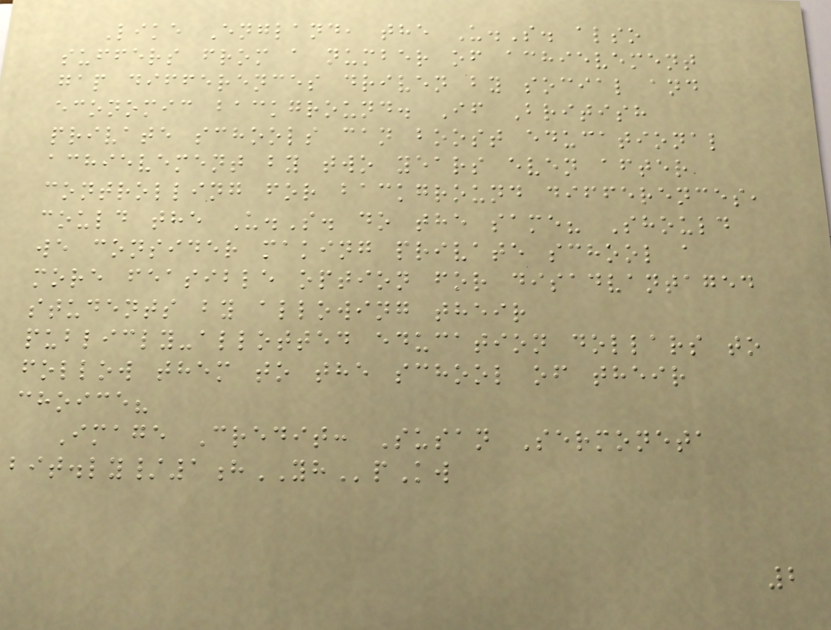Like England, the U.S. also
suffers from a number of achievement
gap differences driven by social and
economic background. If British
private schools can boost educational
achievement by two years even after
controlling for background differences,
could the U.S. do the same? Should
we consider making private school a
more feasible option for disadvantaged
students by allowing their
publicly-allotted education dollars to
follow them to the school of their
choice?
Image Credit: Susan Sermoneta
bit.ly/1hYHpKw
2
